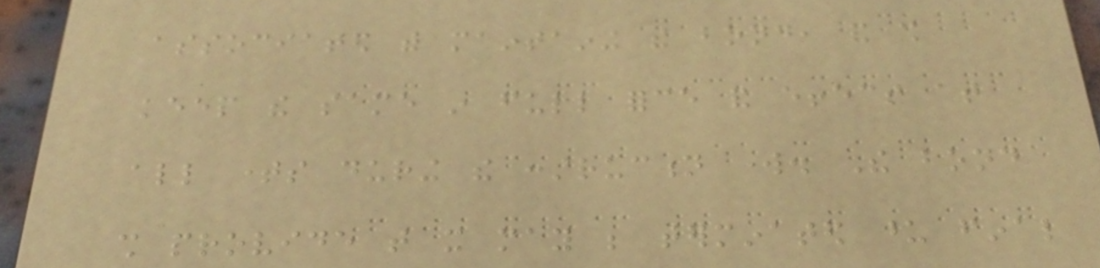associated with maintaining the bond, and shall
keep the same in full force and effect at
all times during the construction work. The bond
shall provide that it may be terminated upon final
